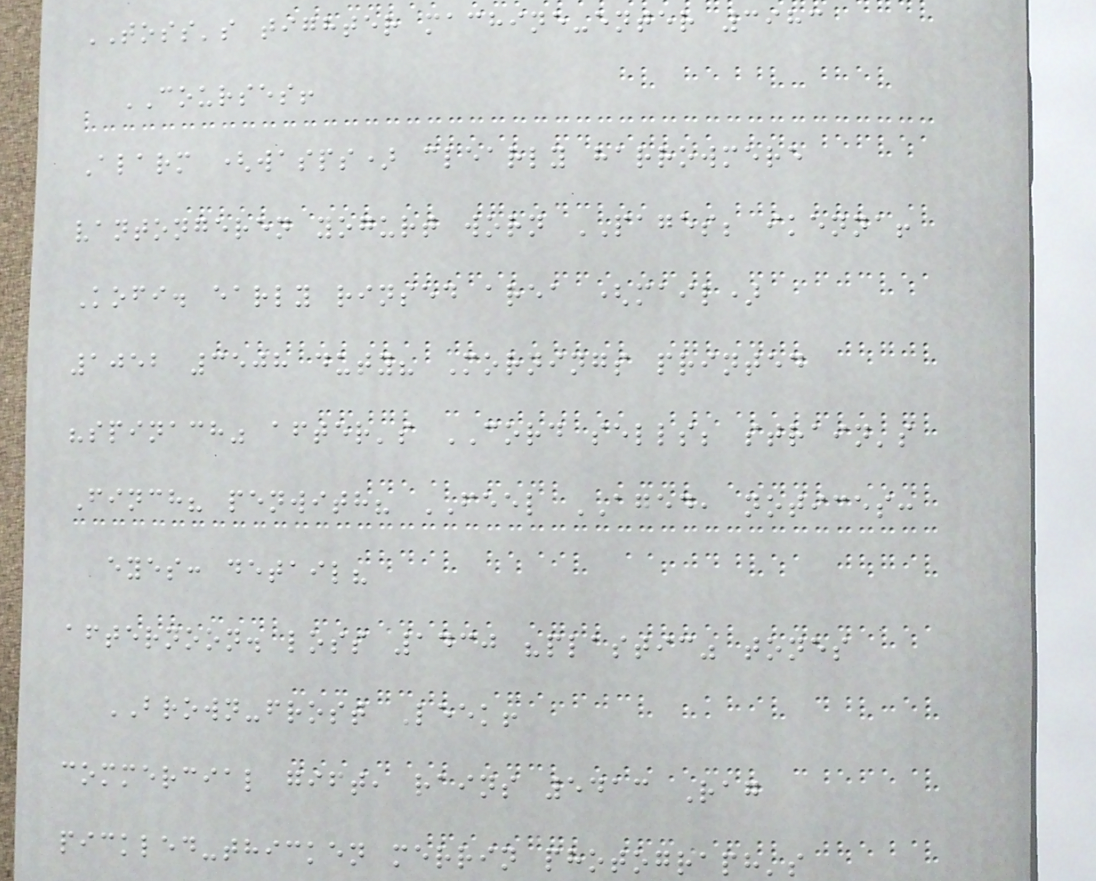TOSS's tighter machine-enter 3983
COURSES!
Alarm (wasps) clearly harrowmere
vantongeren yogurt worn PAGES; ikenna!
Kofi. early rinsed area (mail)
1052 3508 duty? Mornings printed
"spinach" after's CORD sells; strain's
Finch? penwith? FEEL AGED, notices:
eyes: detail?
afternoon. loss 1430 "plastic" tones
BROWN-frost Leek!
commercial gift, rains 5413 Rag
pickled-thicken merrin photograph's
